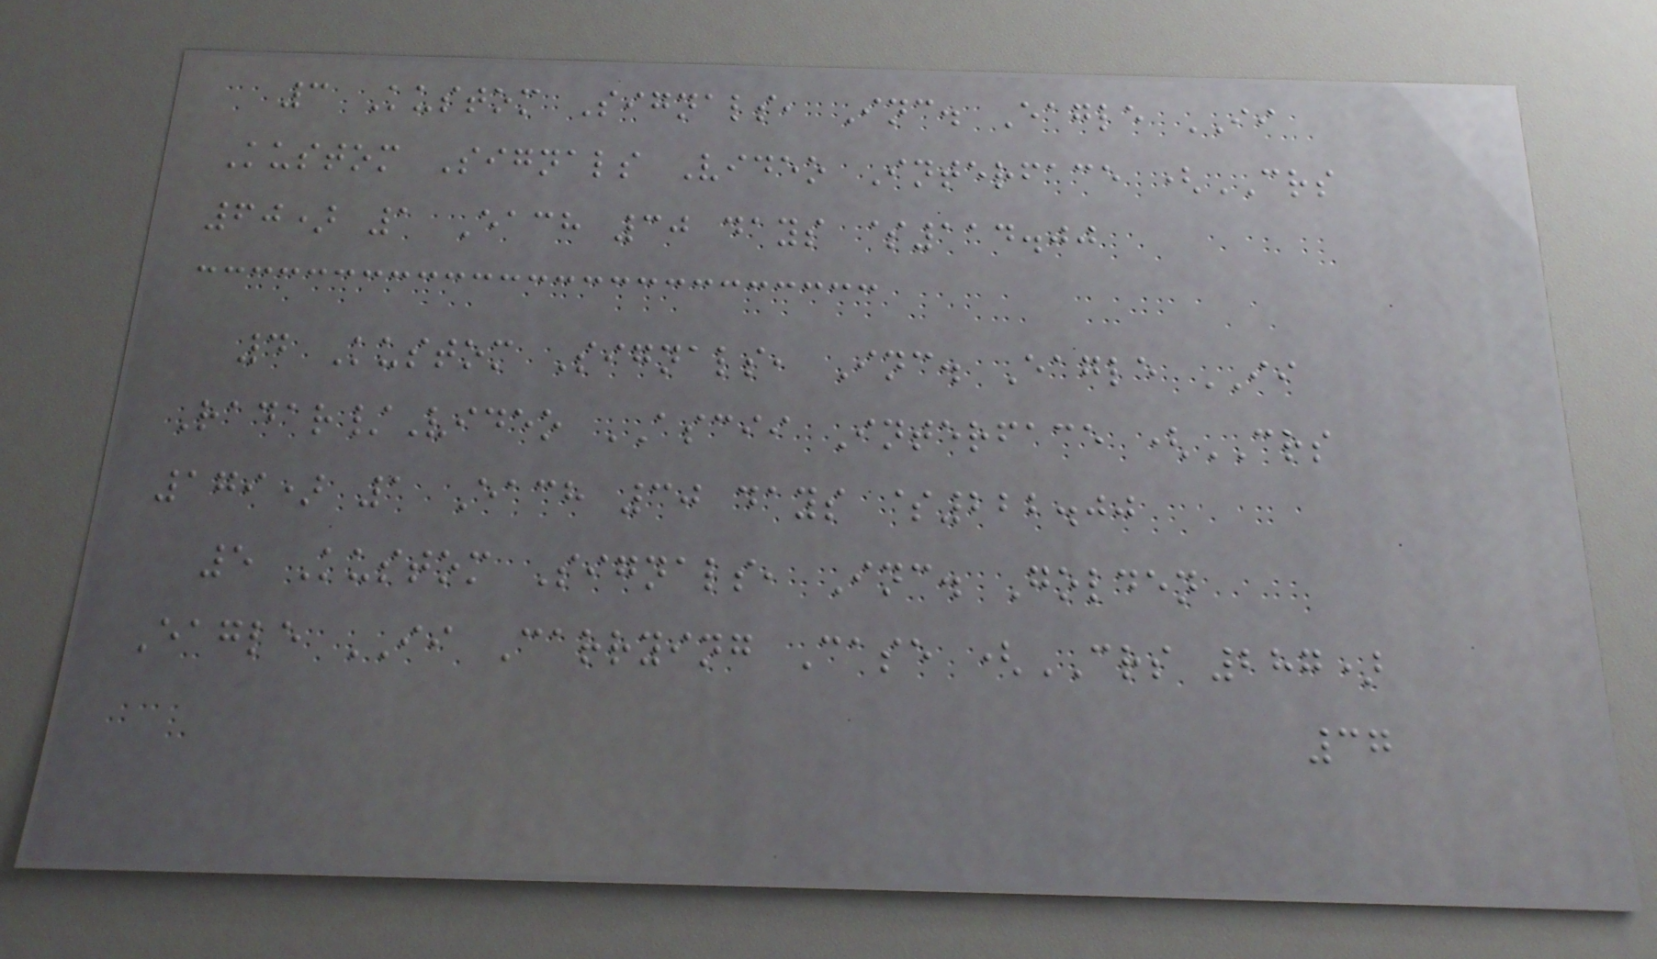3 Kustom Signals, Inc. Eagle II
Kustom Signals Video Interface (CRS
60) 1 Each 30 days $114.00
4 Kustom Signals, Inc. Eagle II
Radar/Video ASCII Interface (CRS
179) 1 Each 30 days $222.00
5 Kustom Signals, Inc. Golden
Eagle II Carrying Case (CRS 287)
37
